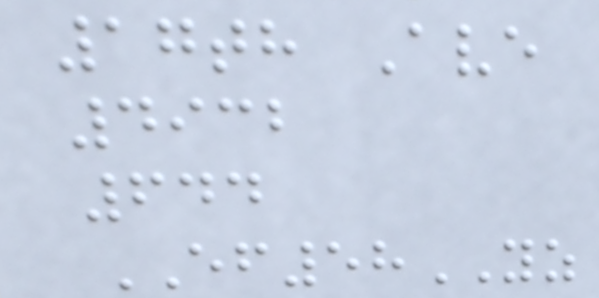17th Ave
4932
644
EF58YZ
